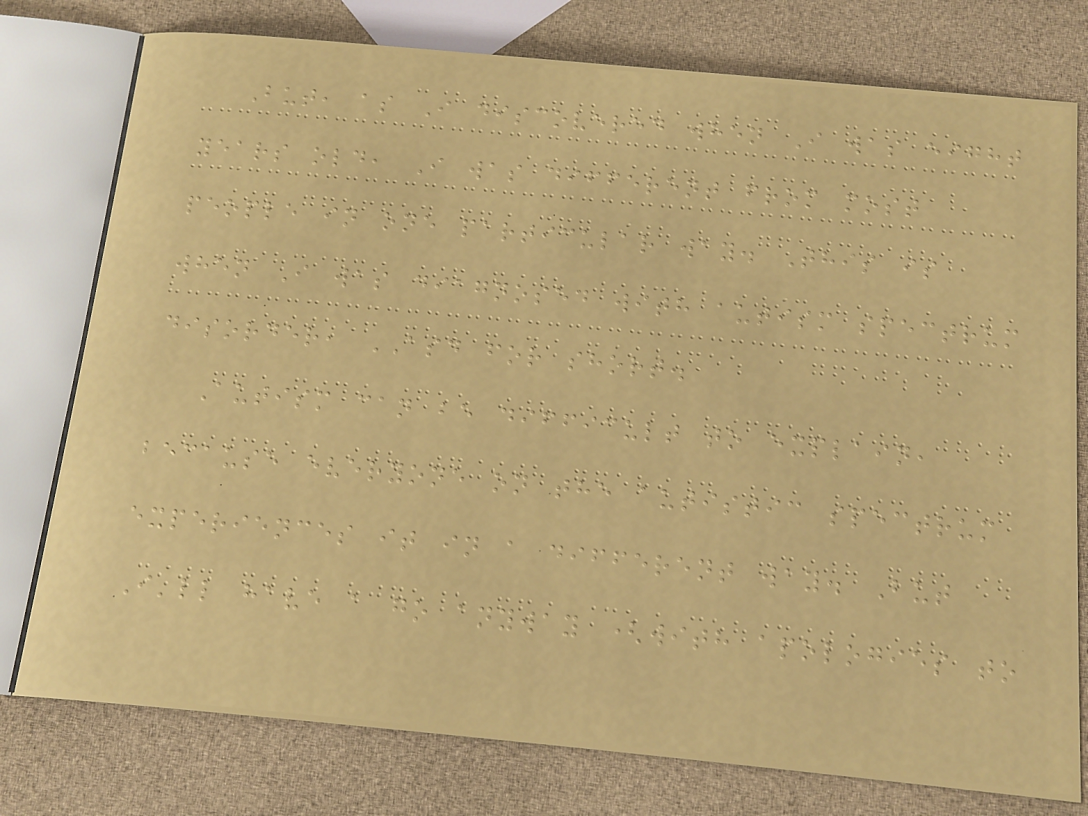But, as I discovered when I was eight
years old, I was different from most
people in one particular way. This is
when I was diagnosed with autism spectrum
disorder, ASD for short.
Autism can be difficult to explain,
because everyone on the autistic spectrum
experiences it in a different way. But
I'll have a go anyway (with apologies to
